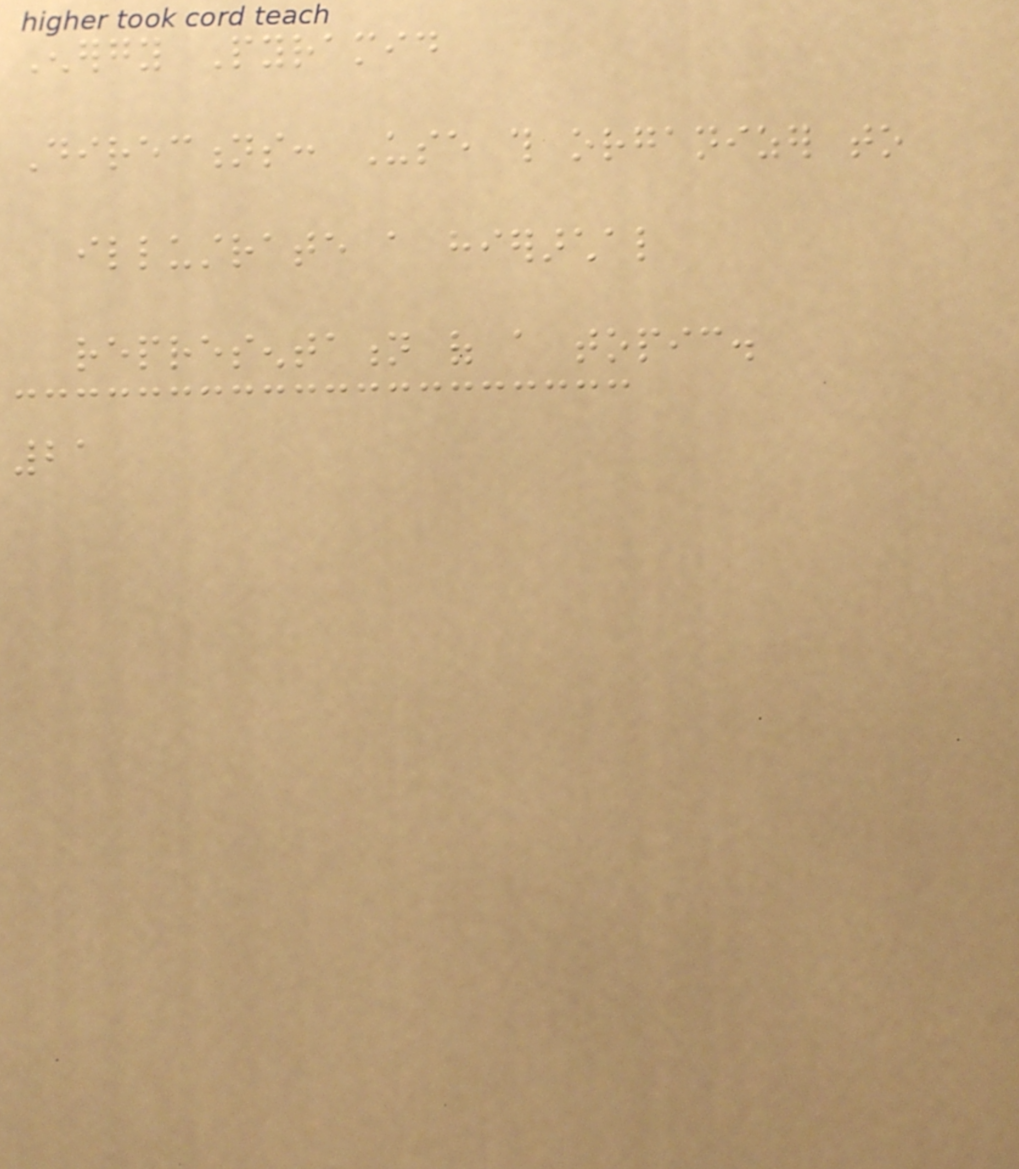Energy Pyramid
Directions: Use this organizer to
illustrate a hierarchal
representation of a topic.
21
